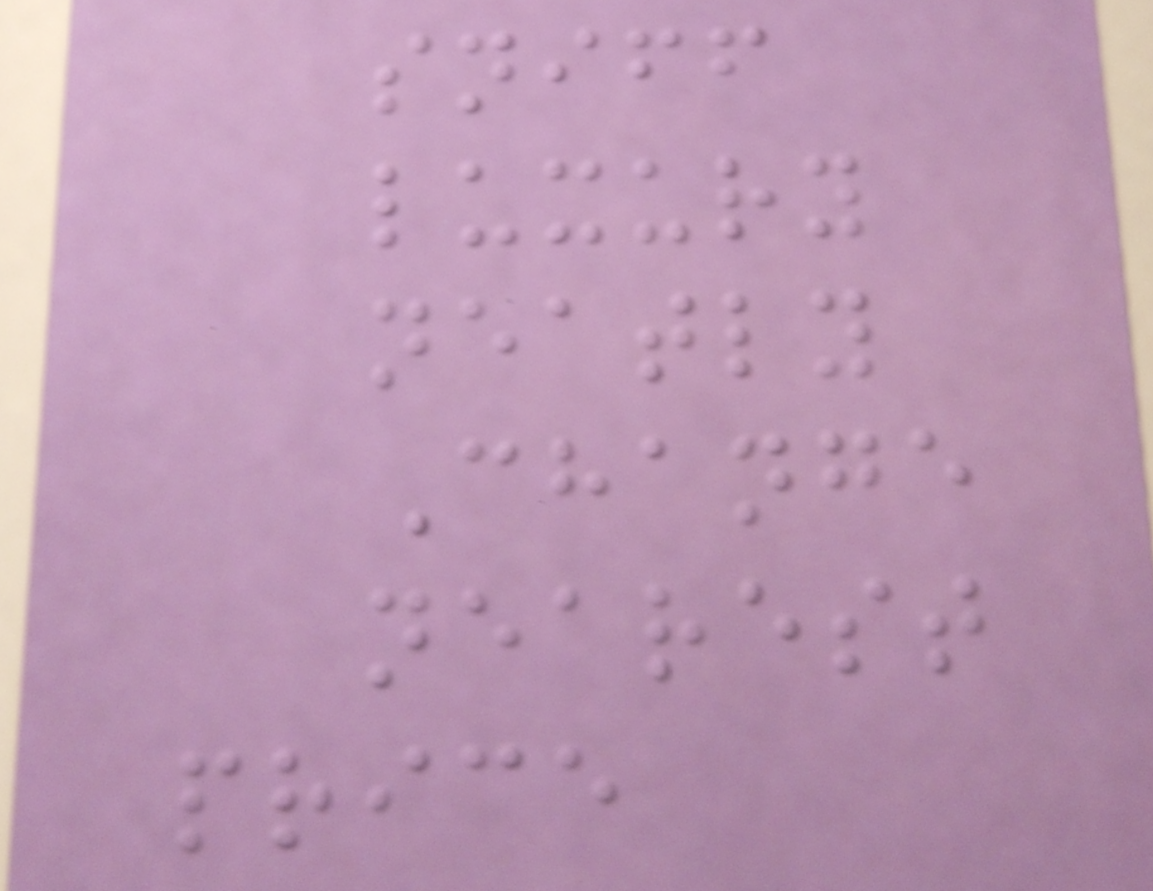sniff
luxury
neatly
Change
nearest
price
